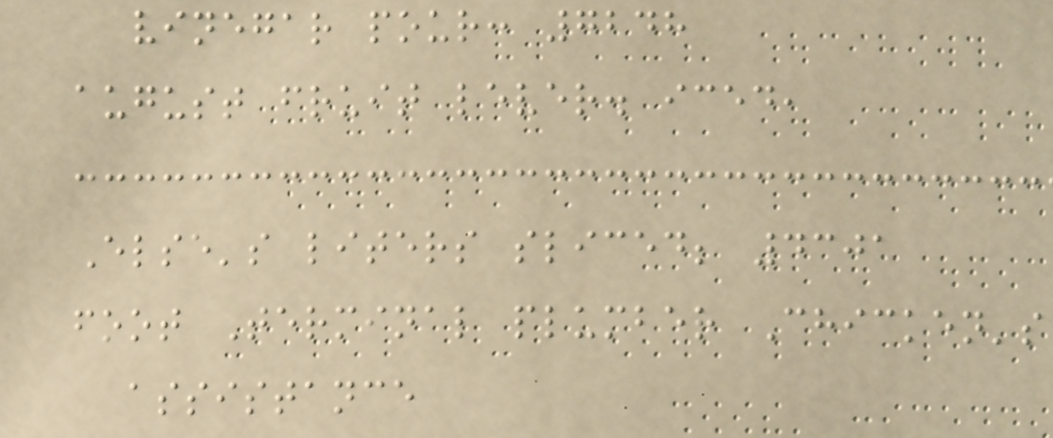vinegar pour: 7248
august fruit lever. iced,
Else's liters sliced; 4301
foot Terminal plumber Chicken's
assistance
